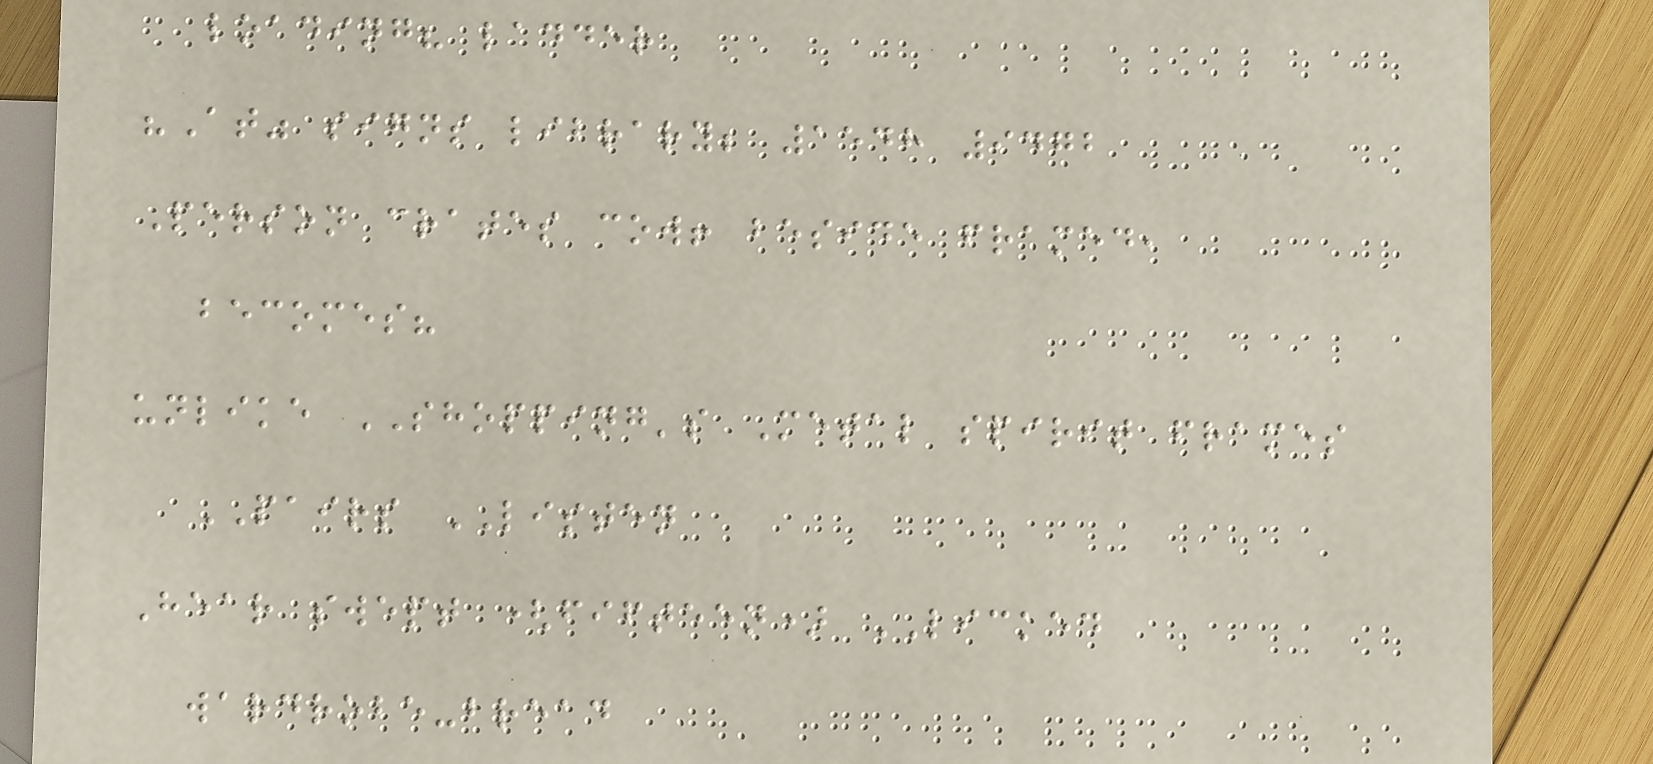loading? ladder
"At" signs library; 1548 9472
Person crates cow! beside framed,
becomes?
unlike SHOPPING's Metal spirit frames
PAIRS LISTEN
Hear swept (fifteen) LICKED
wardrobe-bread
